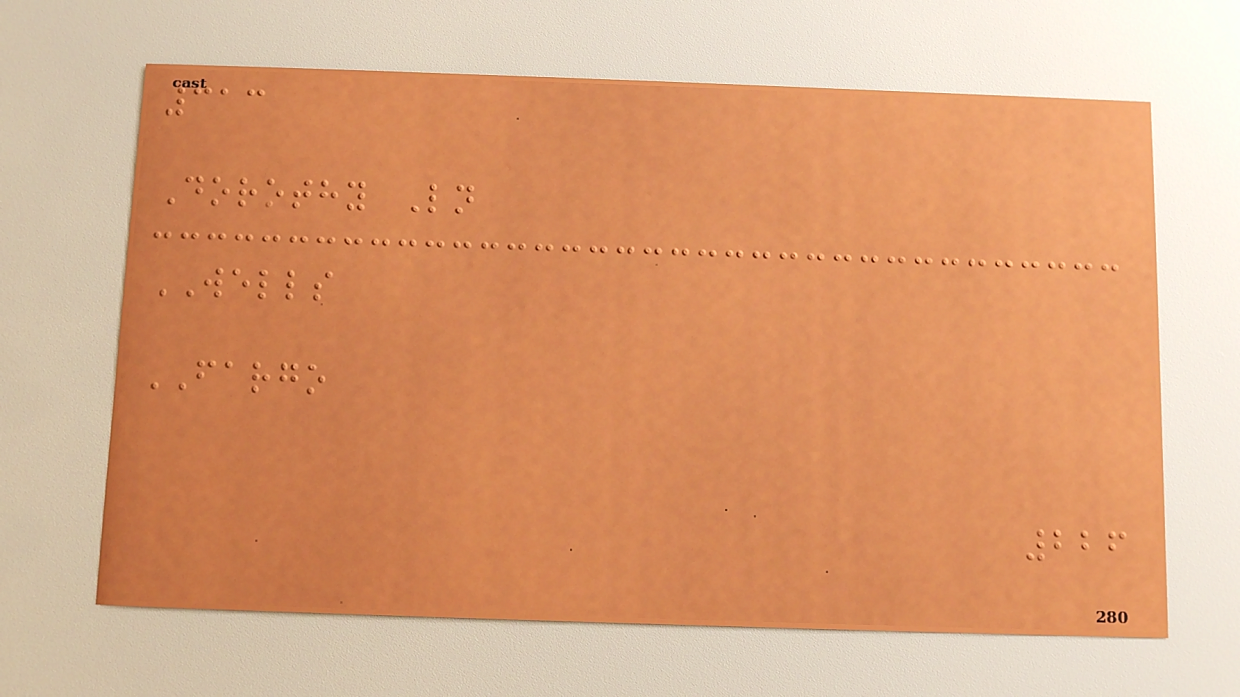313
Dorothy Ln
WELLS
FARGO
226
